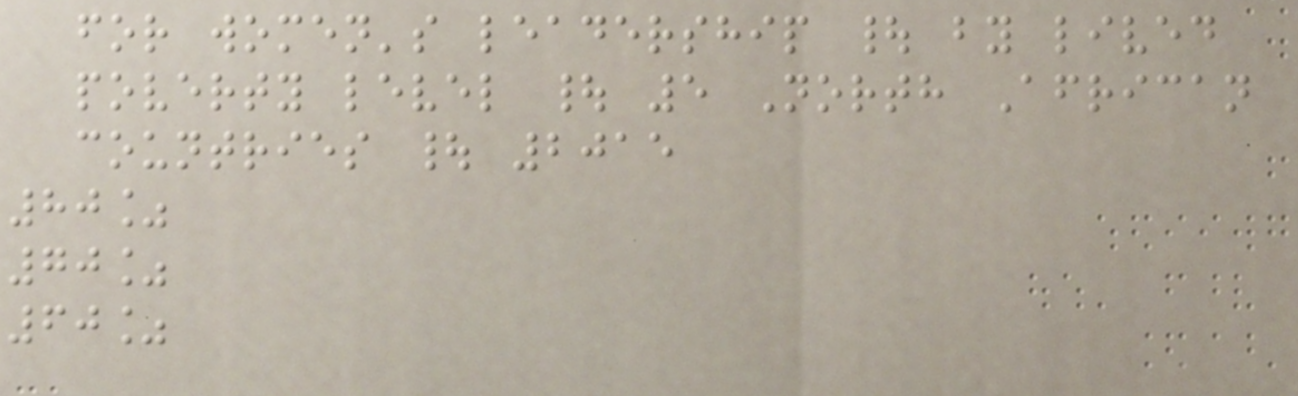for women's leadership | by lived
poverty level | 5 North African
countries | 2015
80%
70%
60%
